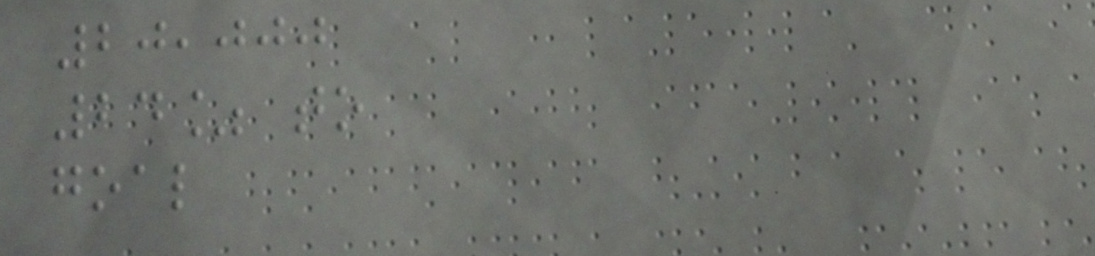20,000
24% to
goal
